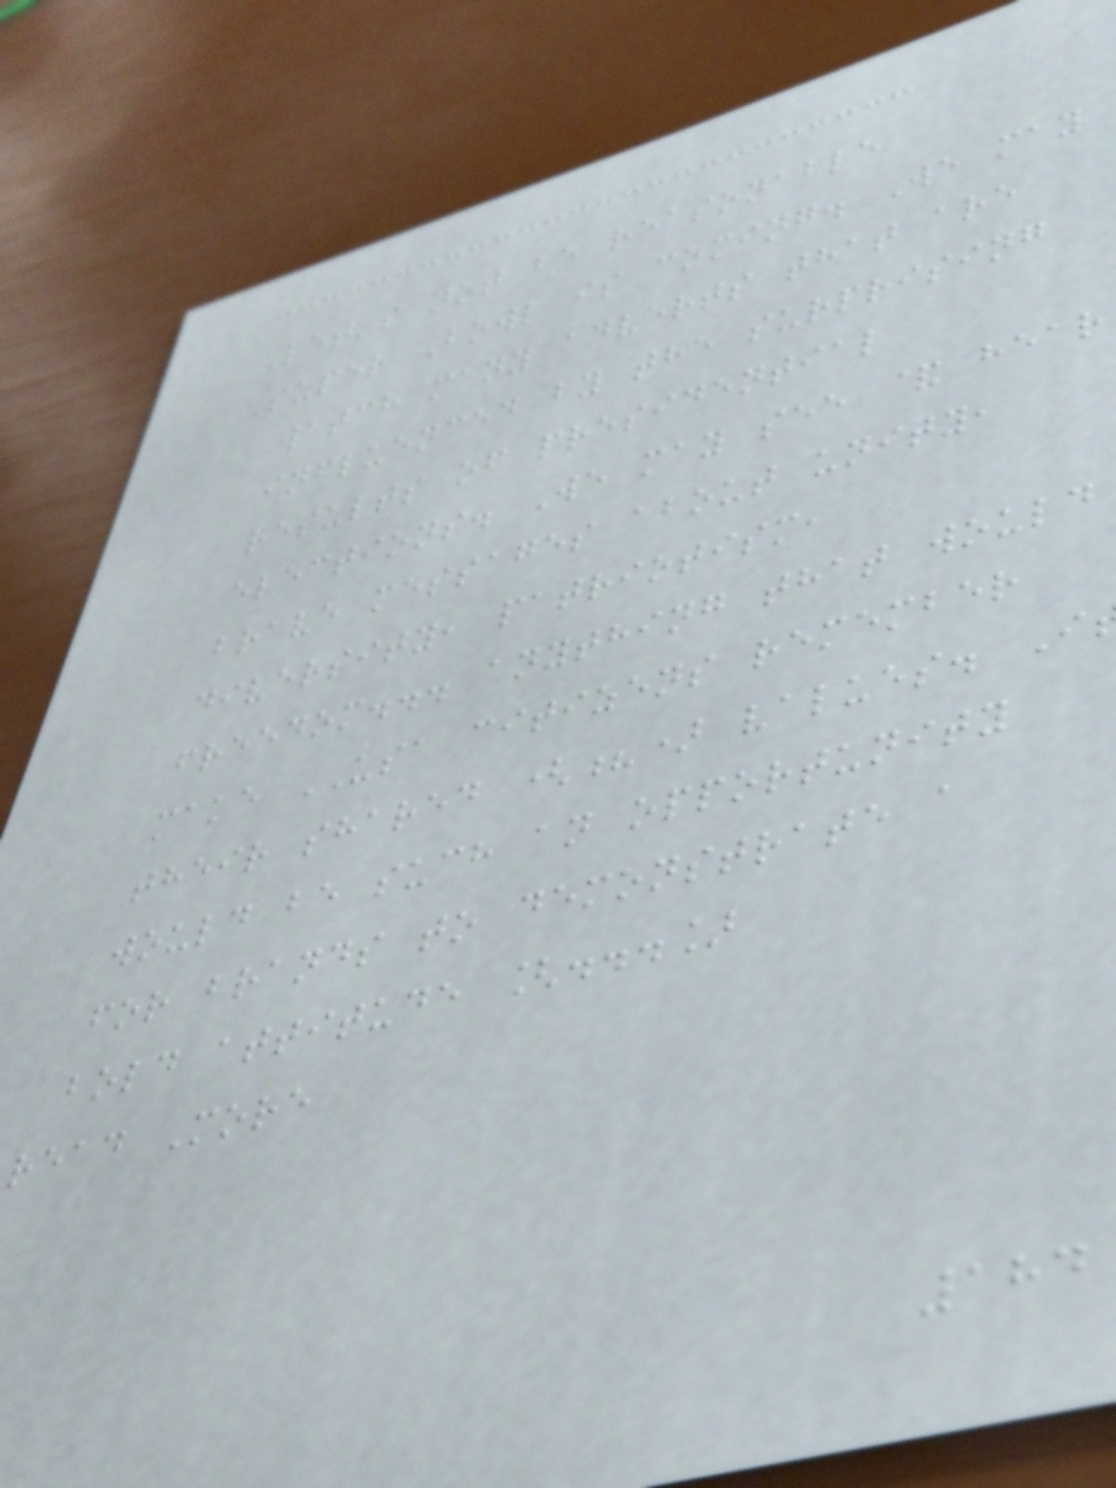Let's not be reasonable
Super Bowl is coming. We may
watch many adverts that are
influenced by the surprising
results of presidential
elections. We may see & hear
brave messages about unity,
diversity, patriotism,
freedom... anything that would
make USA citizens remember
their shared (?) values. I
would be such an opportunity
for brands to demonstrate a
bold attitude [...]
read More
184
